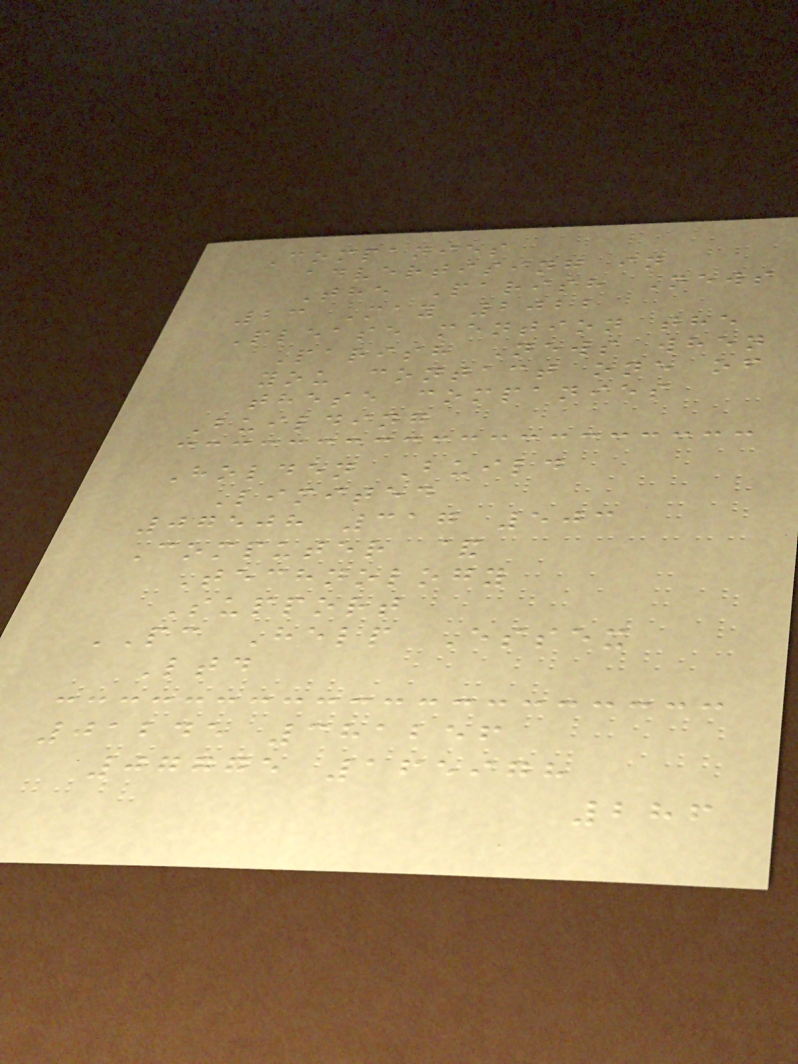Companies
advertising in
The Parish News
23 May 2022
Please mention the
Parish News when
you contact one of
these companies
Building
Holden Build
Limited
07508 317 503
Computer &
Technology
Support
PC Help Essex
Ltd
01245 381256
07775 165978
286
